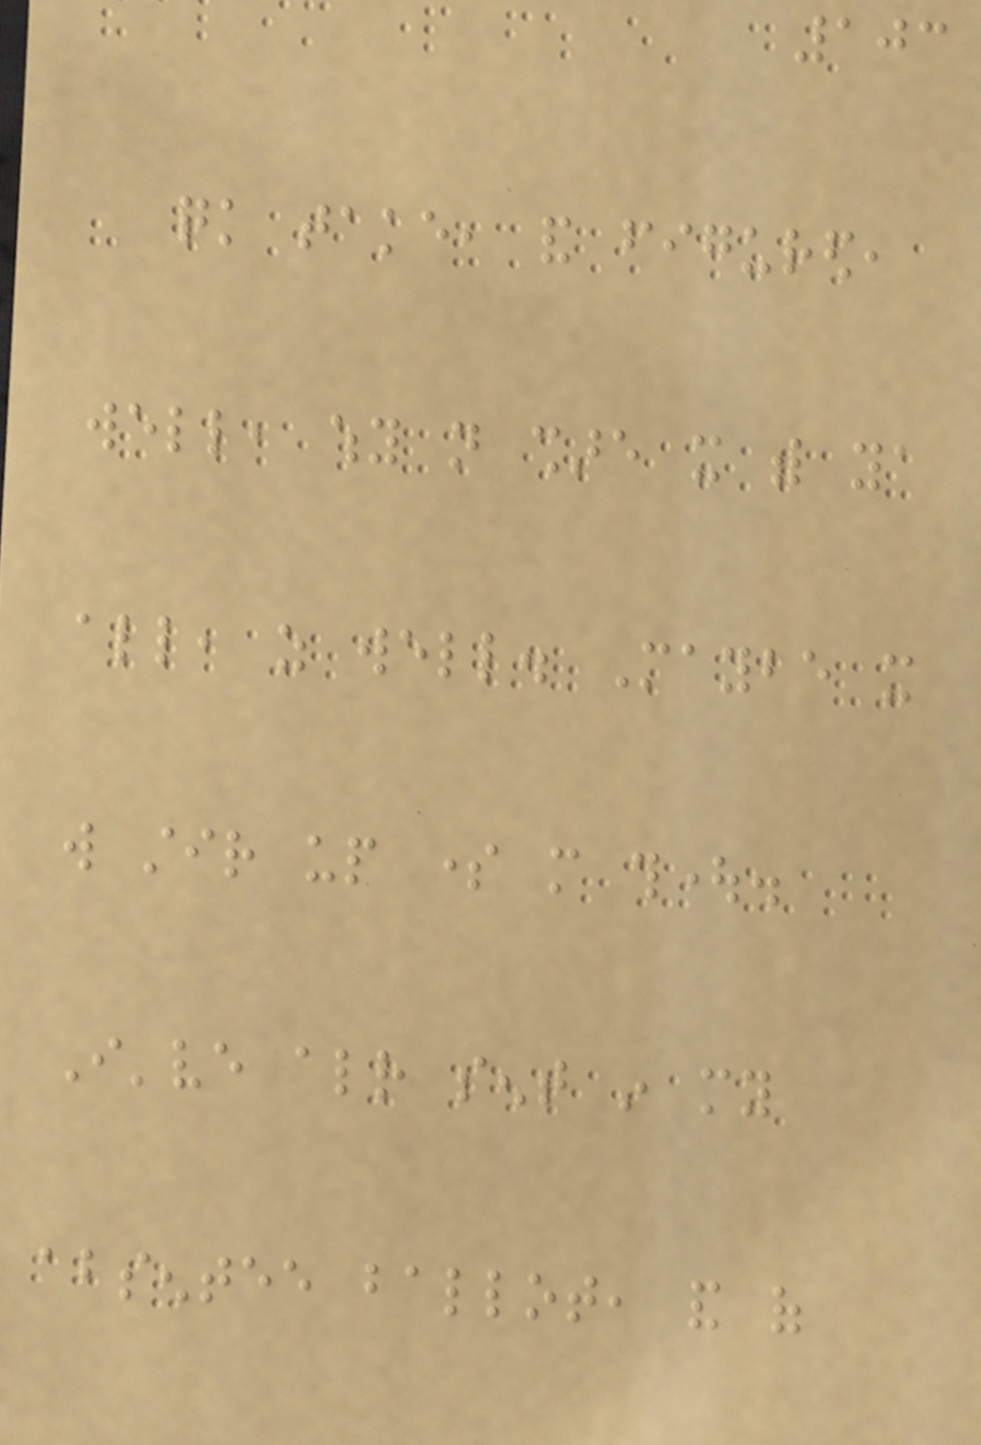103
quick take, and figured,
well, why not share it with ya
all, as well. Maybe it
will stir up some more thought.
I've already sent in my
absentee ballot, and of
